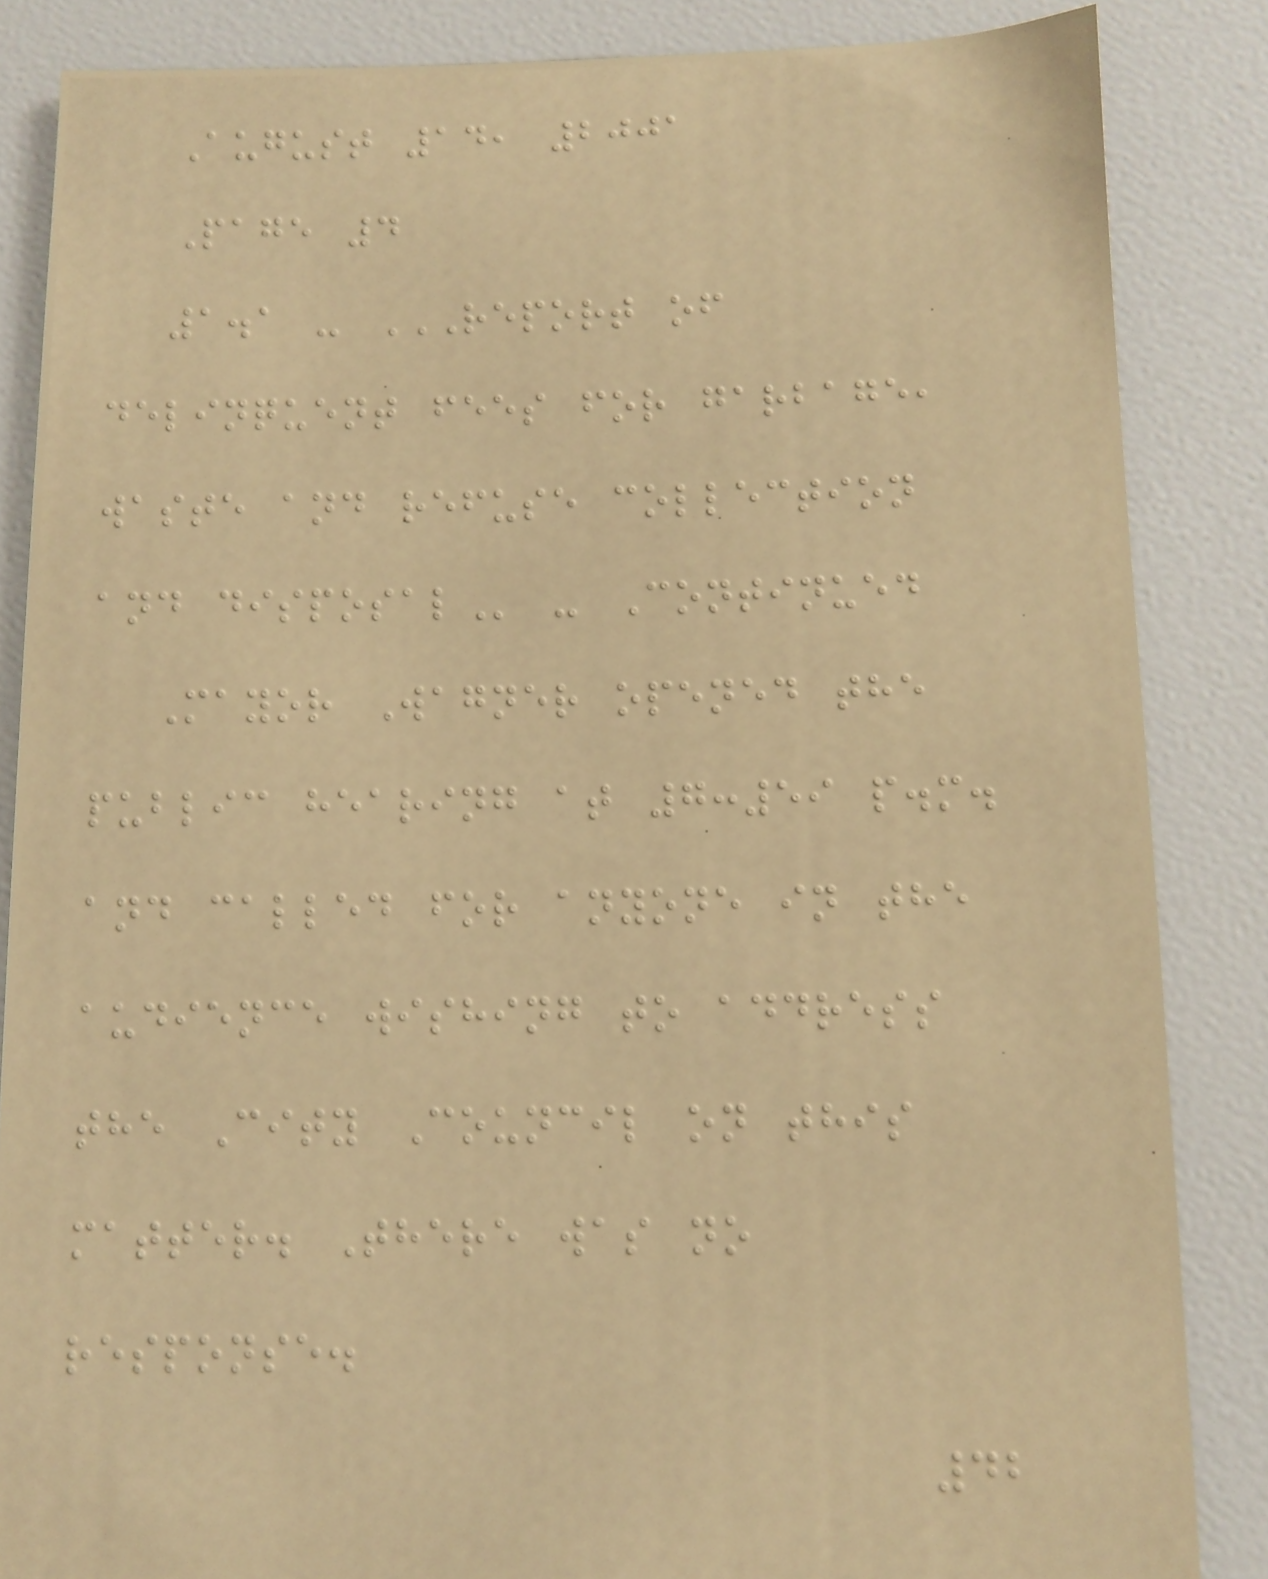August 14, 2001
Page 4
1.1 - REPORT OF
DELINQUENT FEES FOR GARBAGE,
WASTE AND REFUSE COLLECTION
AND DISPOSAL - Continued
Mayor Wagner opened the
public hearing at 7:59 p.m.
and called for anyone in the
audience wishing to address
the City Council on this
matter. There was no
response.
42
